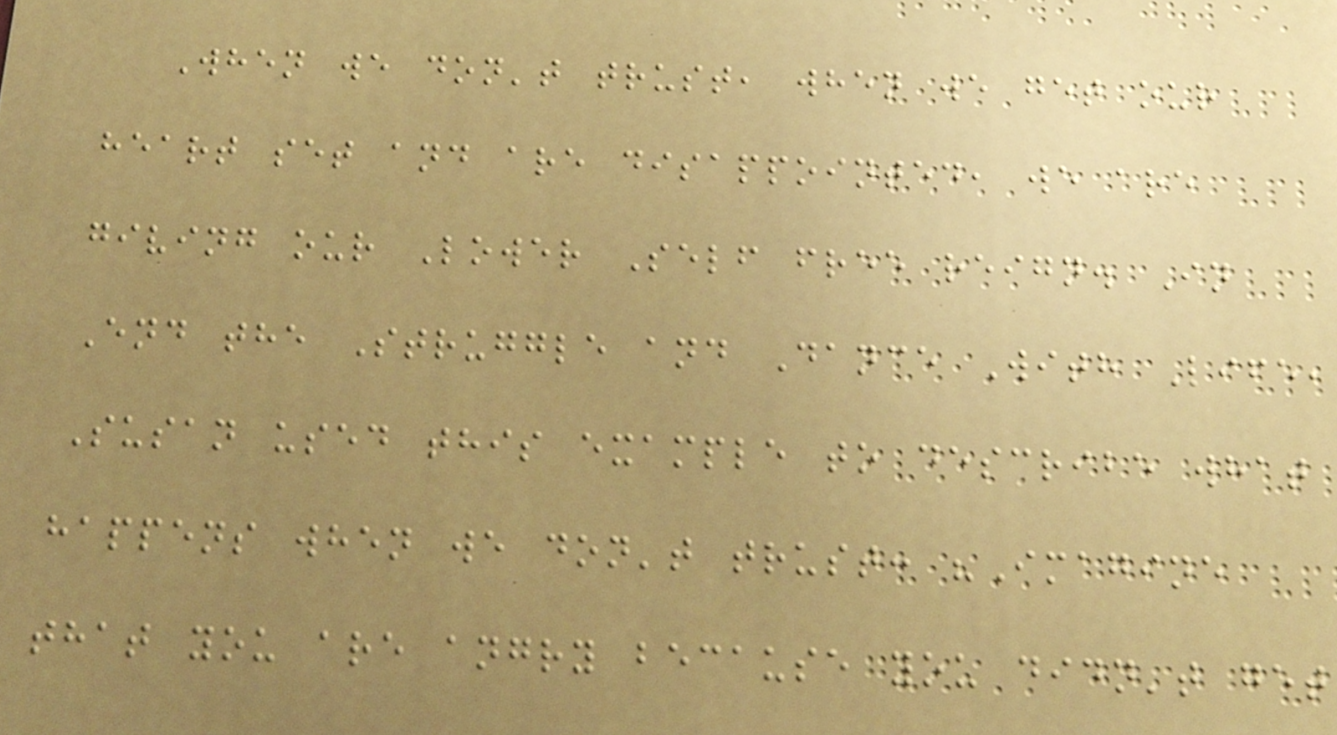When we don't trust, when we get our
heart set and are disappointed, we are
giving our Lower Self free reign. In
End the Struggle and Dance With Life,
Susan used this example to describe what
happens when we don't trust: "Imagine
that you are angry because you didn't get
